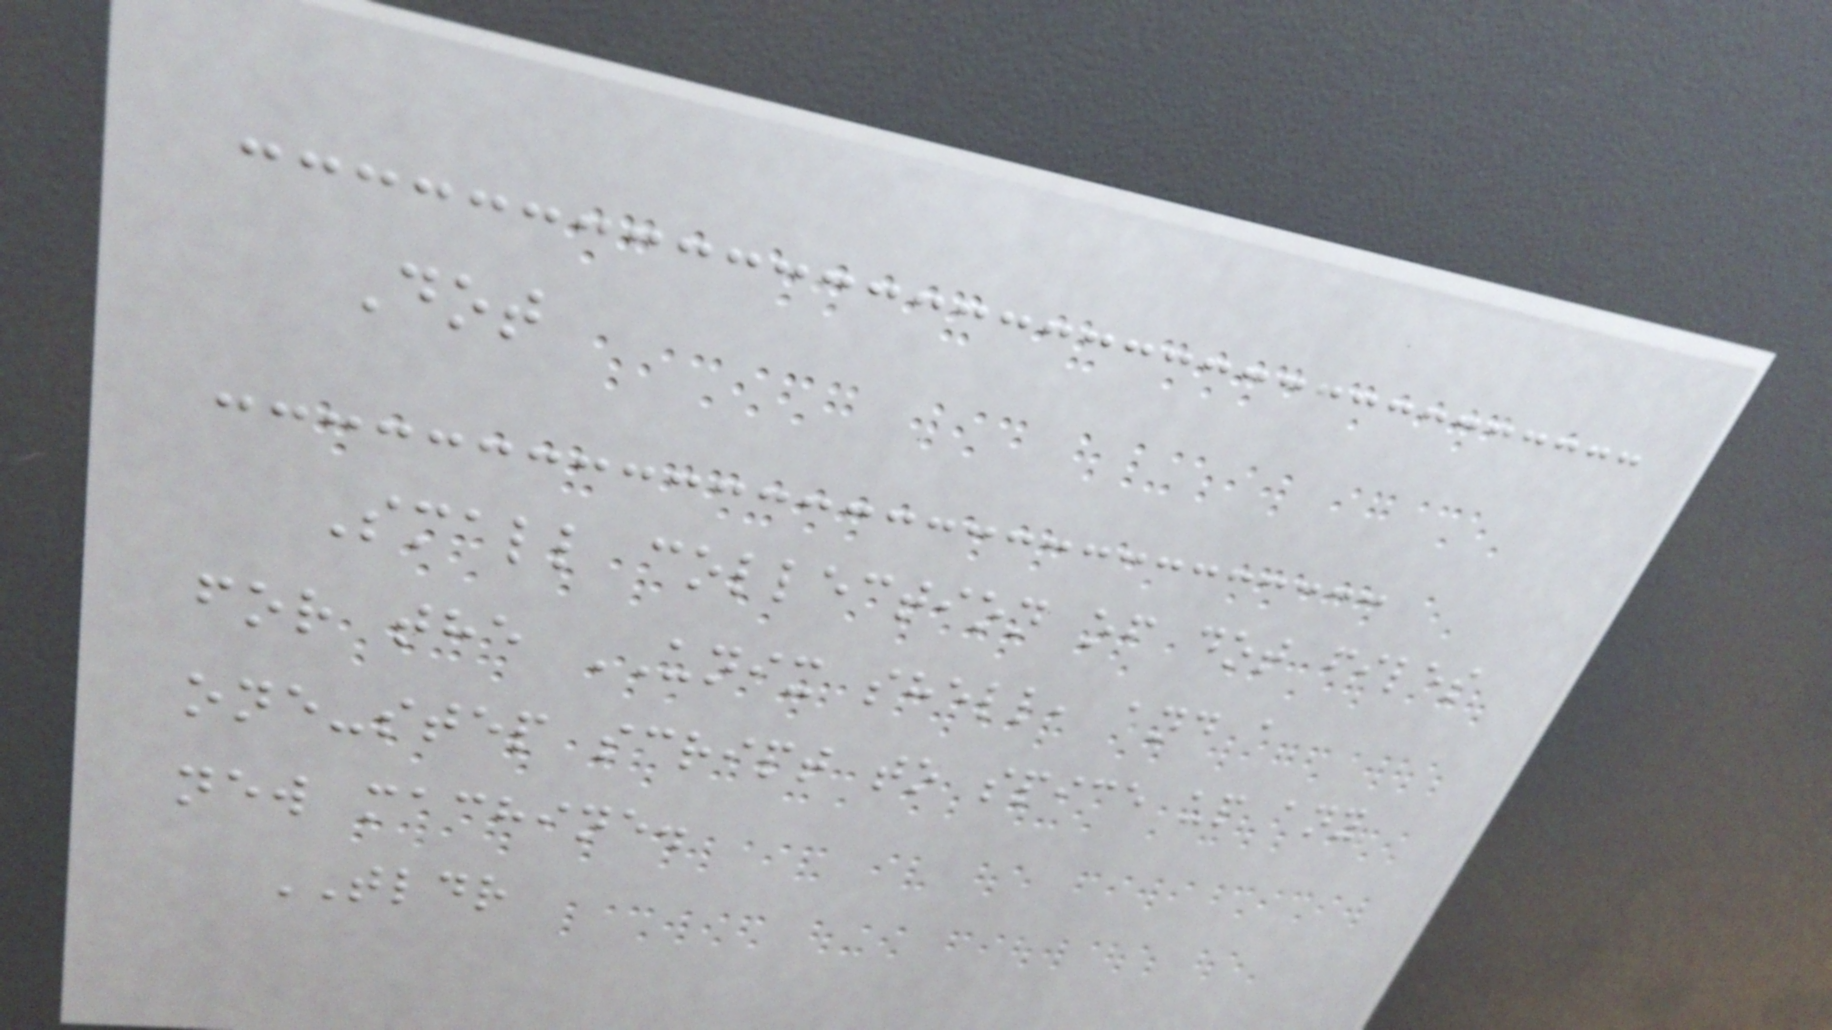Dot
Small collection of dot files
for the UNIX shell, and a
one-step script to spice up any
new machine.
TLDR
